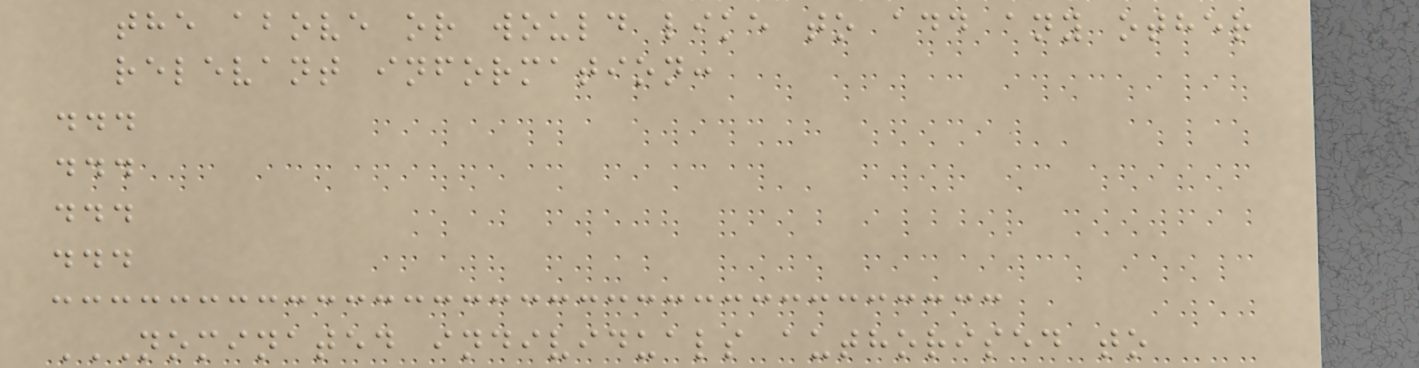the above or would like to add any other
relevant information:
...
...
...
...
NOMINATED INDIVIDUALS AUTHORISED TO
